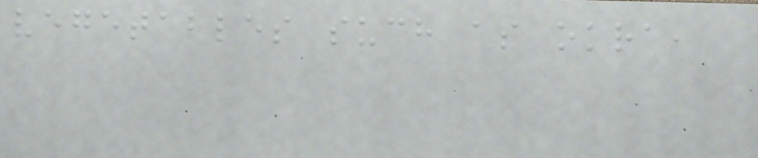vegetables such as okra,
